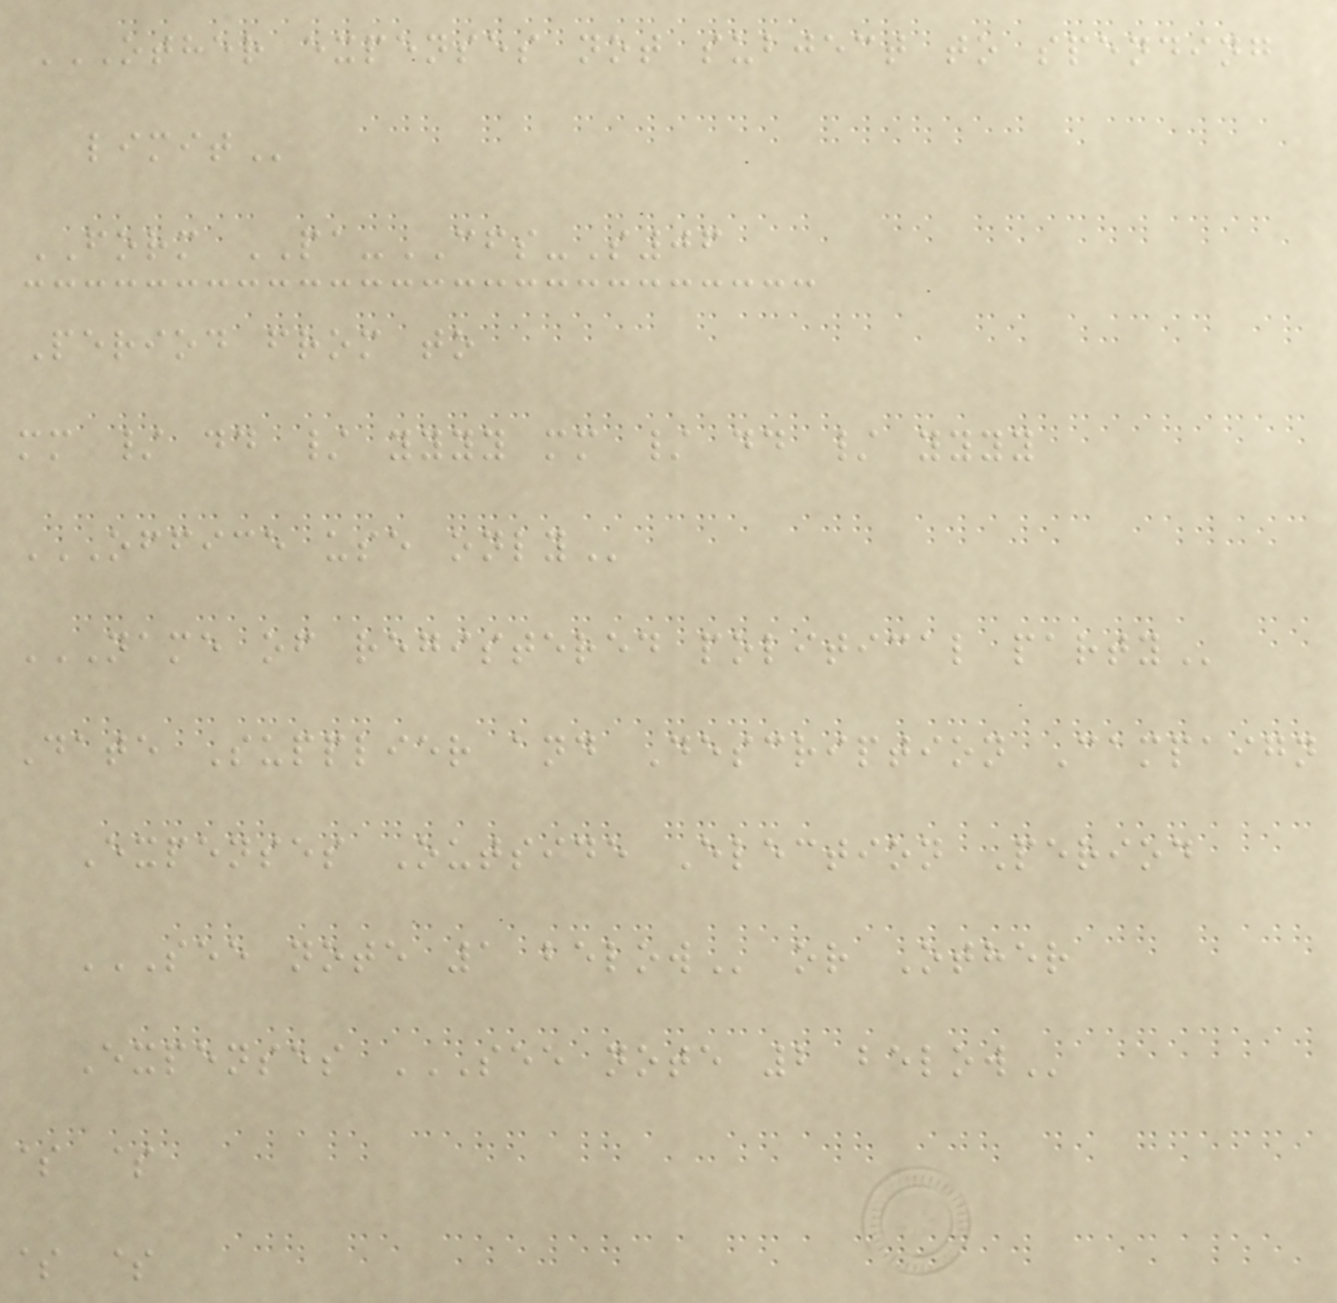OTHER EXPENSES NOT SUBJECT TO SPENDING
LIMIT
FORM PA-CFS-S06
Period from to
mm / dd / yyyy mm / dd / yyyy
OFFICE USE ONLY
NAME OF REGISTERED POLITICAL PARTY
Date Supplier and Description Campaign
Expenses Outside Election Period
SEE NOTE 1 BELOW or Other
Expenses SEE NOTE 2 BELOW
$ $
$ $
